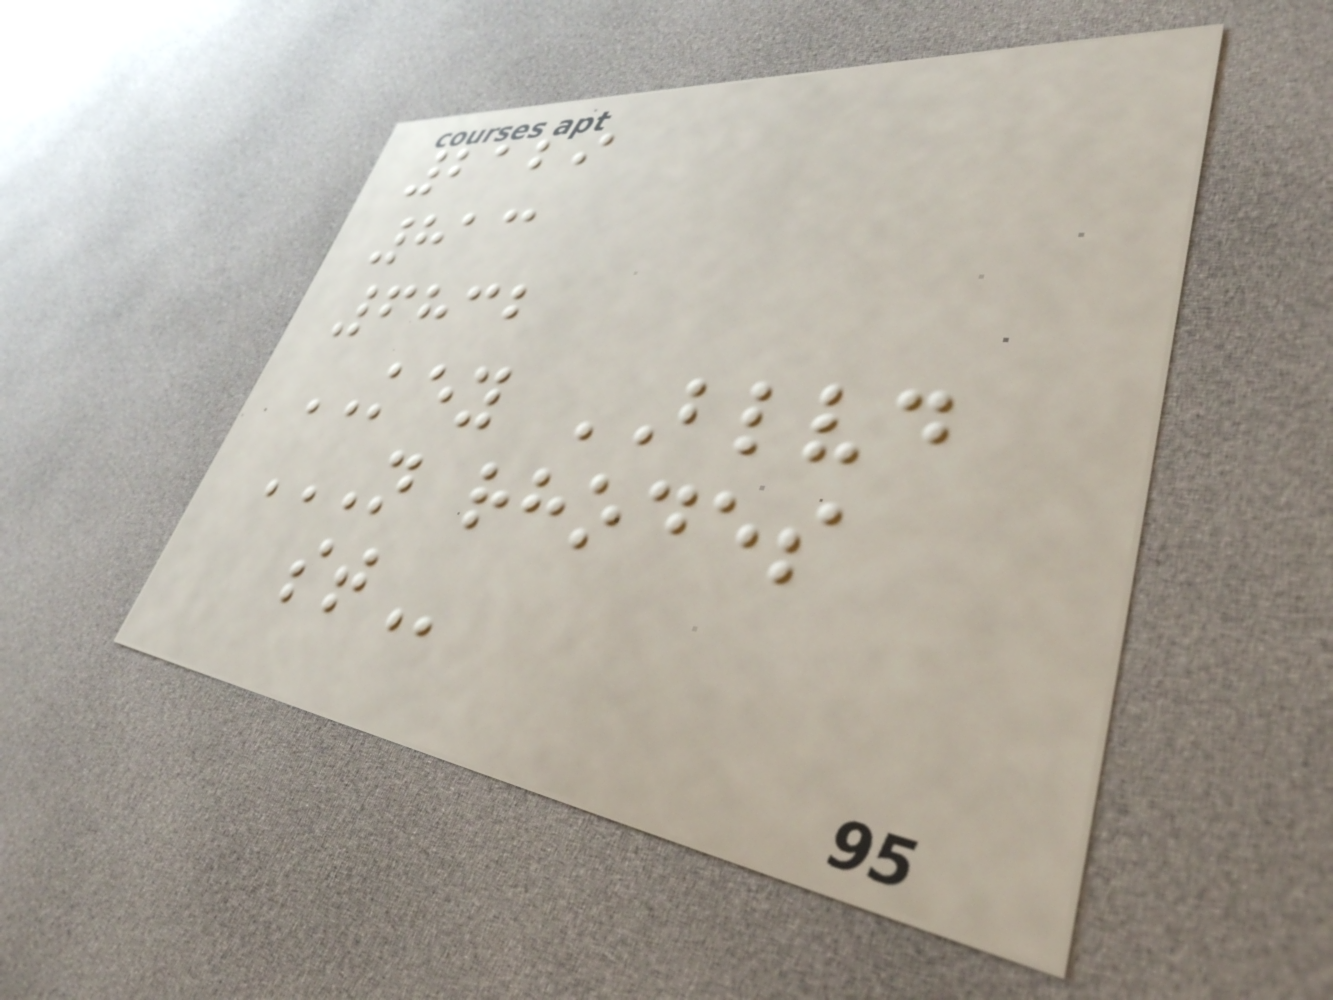2129
813
6832
KEY BLVD
N RHODES
ST
